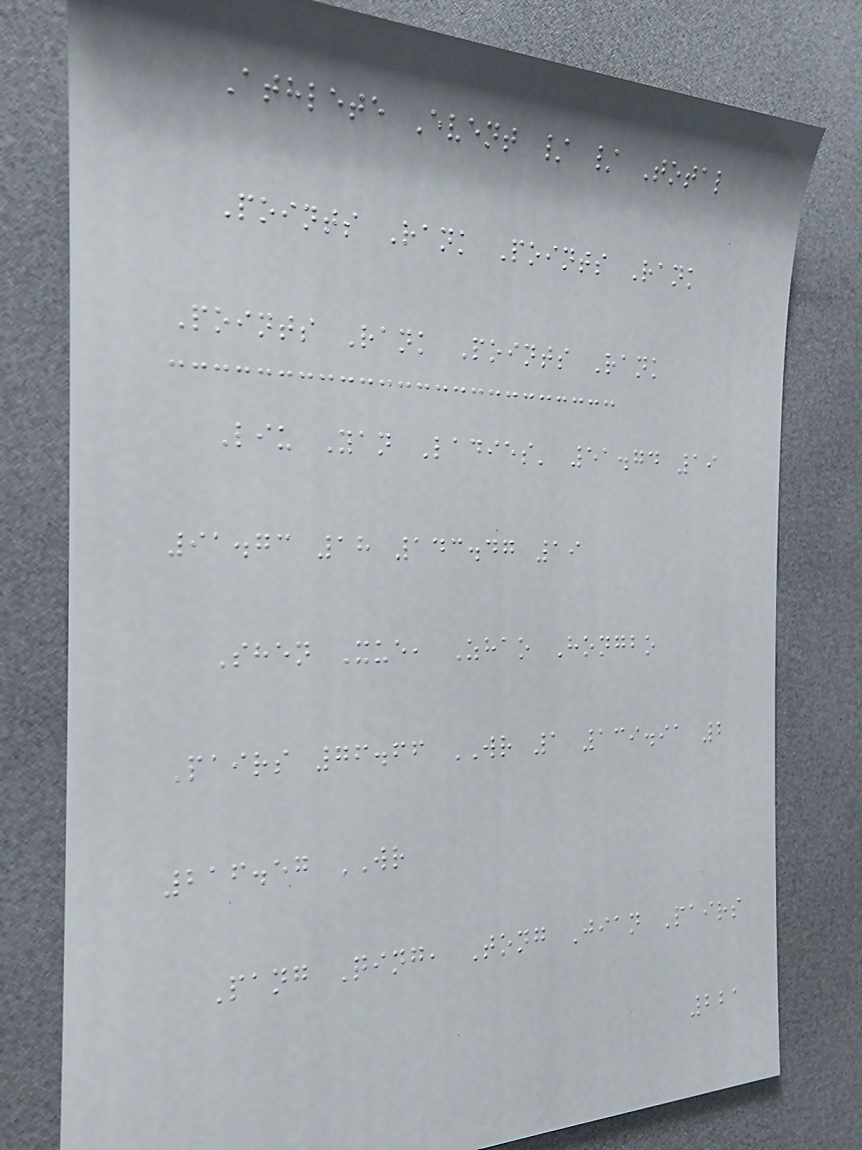Athlete Event / / Total
Points Rank Points Rank
Points Rank Points Rank
Liu Yan Ladies' 51.74 19
91.73 18 143.47 19
Shen Xue, Zhao Hongbo
Pairs 76.66 WR 1 139.91 2
216.57 WR
Pang Qing, Tong Jian Pairs
221
